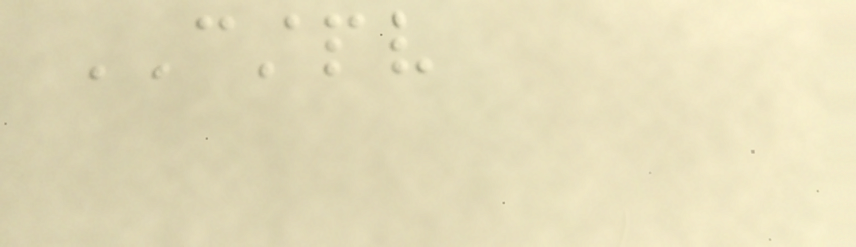CSTPV
